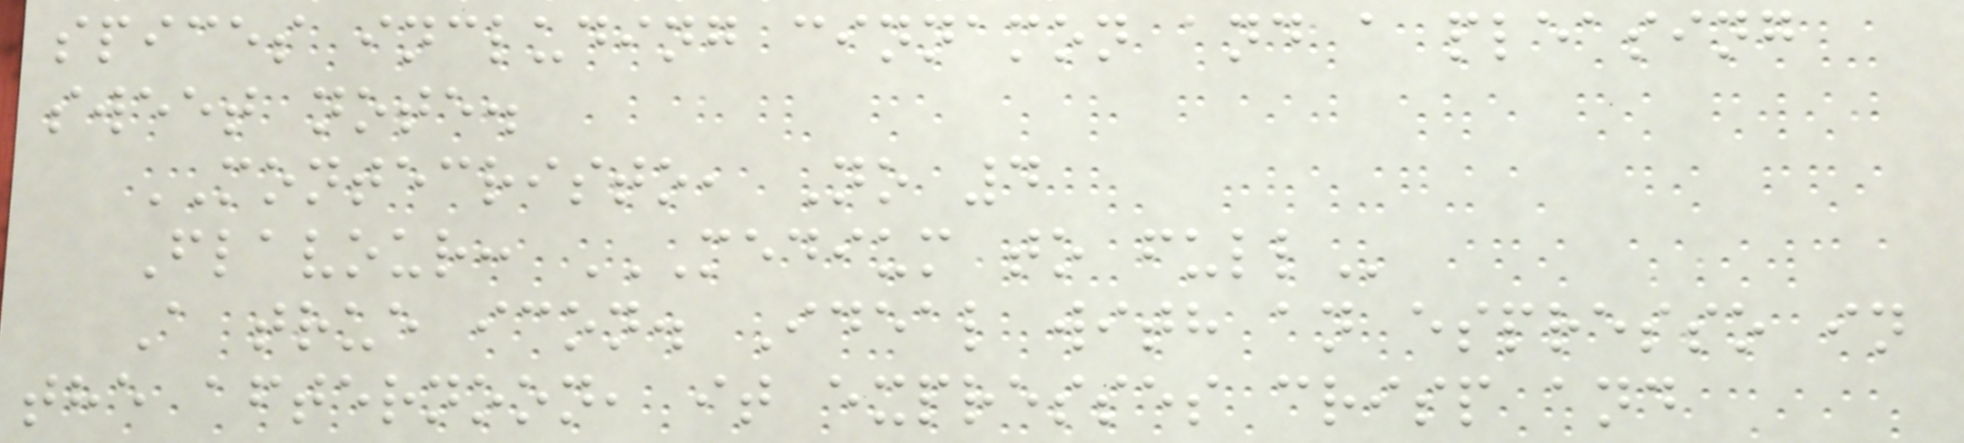spices including cinnamon and a pleasing
sweet note.
MONTECRISTO, No 4
Flavour: MEDIUM TO FULL
A true icon. Ideal with an espresso in
the afternoon, it expresses crisp and
